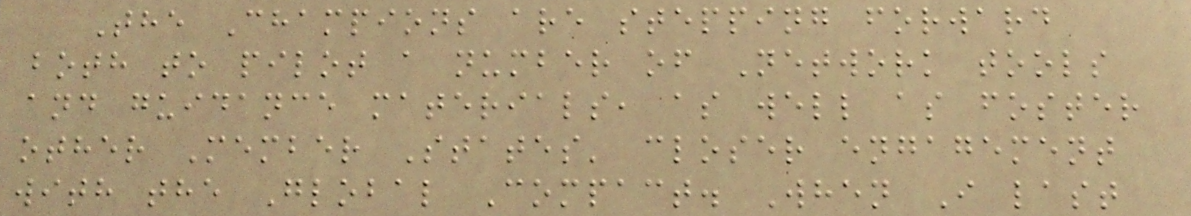The Champions are stepping forward
both to pilot a number of Network tools
and guidance materials, as well as foster
other Member States' closer engagement
with the Global Compact. When I last
